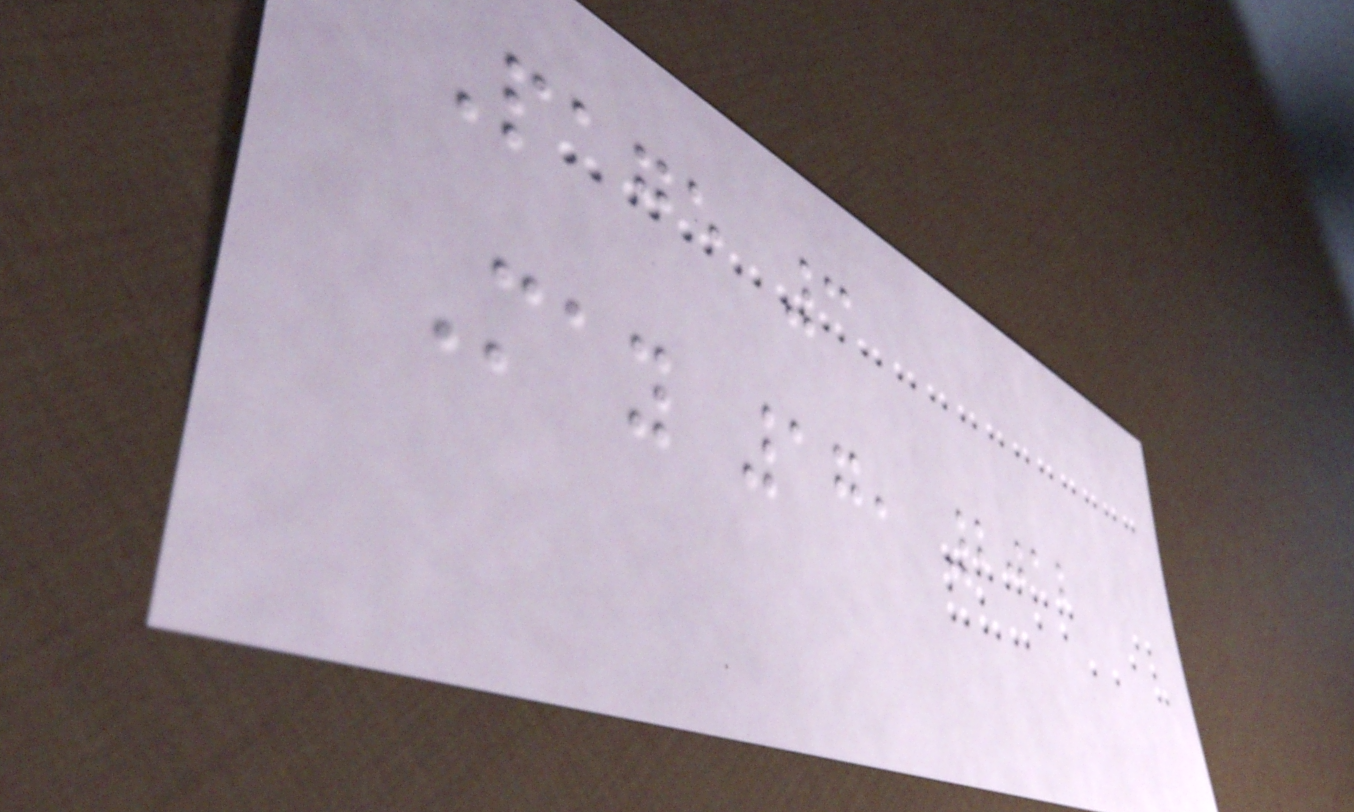Page 3
May 17, 2012
